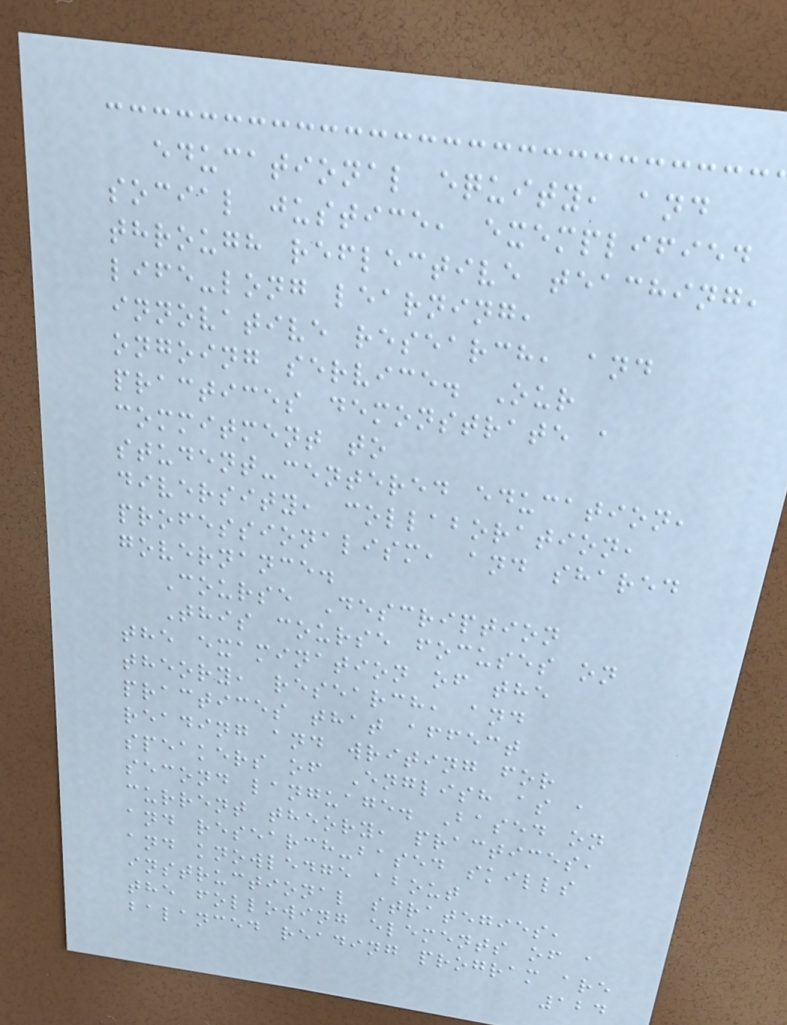educational equity, and
social justice, exemplified
through reflective teaching,
life-long learning,
innovative research, and
ongoing service. Our
practices demonstrate a
commitment to
student-centered education,
diversity, collaboration,
professionalism, and shared
governance.
Course Description
This course focuses on
the examination of the
theory, research, and
practices that affect
reading and writing for
speakers of English as a
second language. Based on
current theory, practices,
and research-based skills
and knowledge about
instructional strategies,
the following elements of a
balanced reading program are
124
